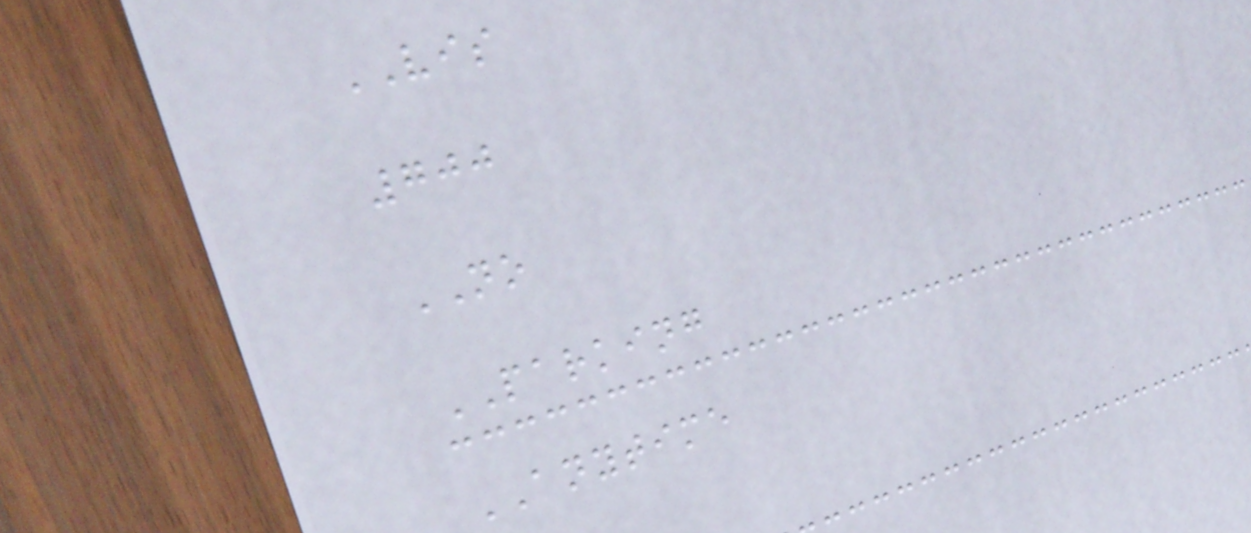VIS
700
NO
PARKING
ANYTIME
